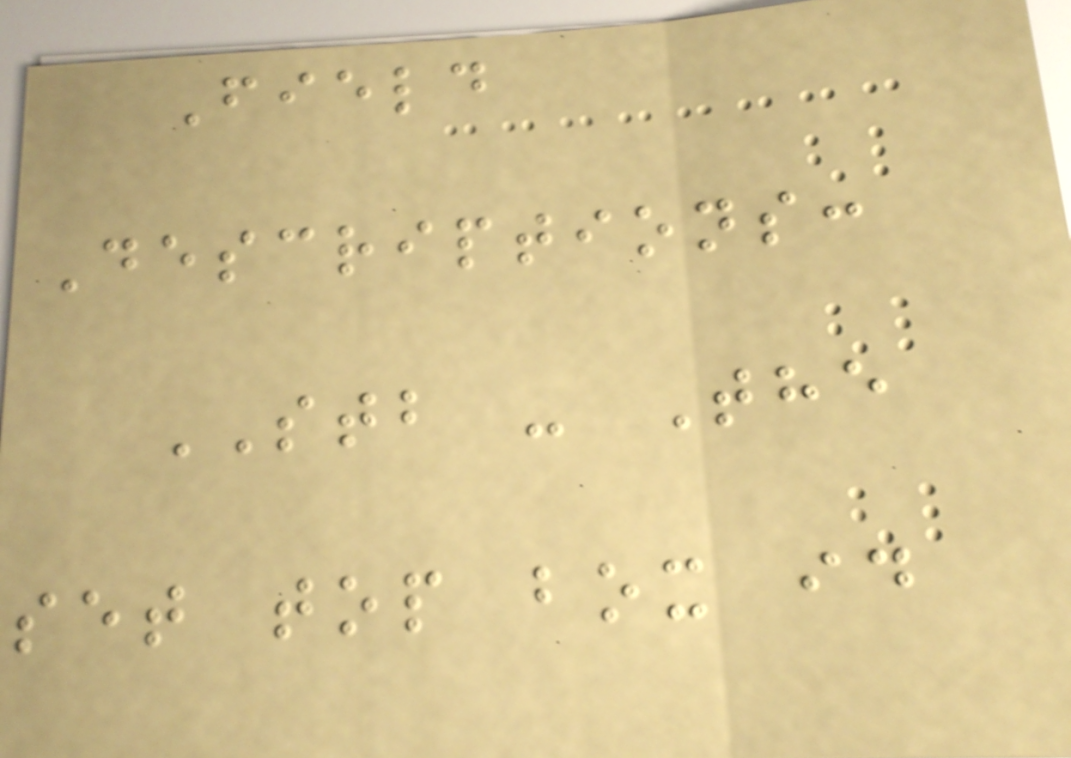Field
Descriptions:
STB - The
set top box id
